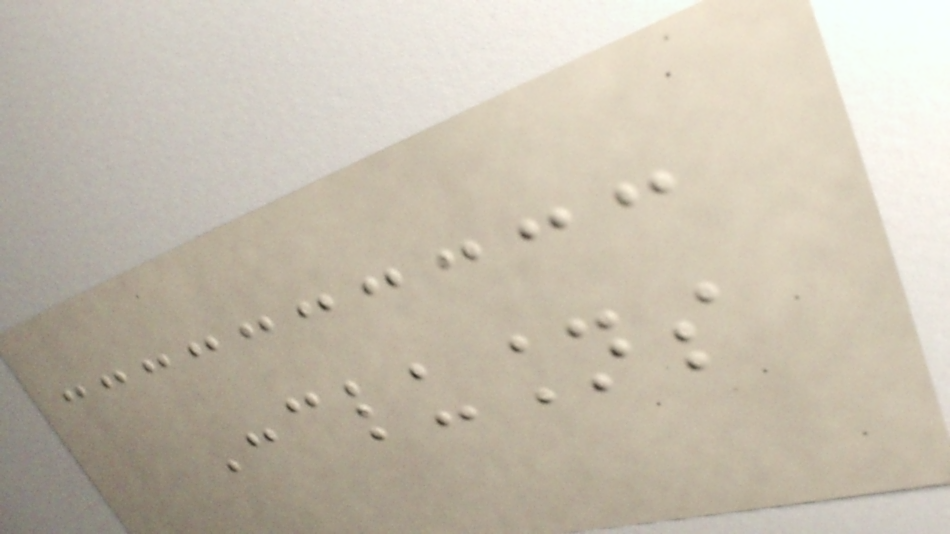Conclusions
